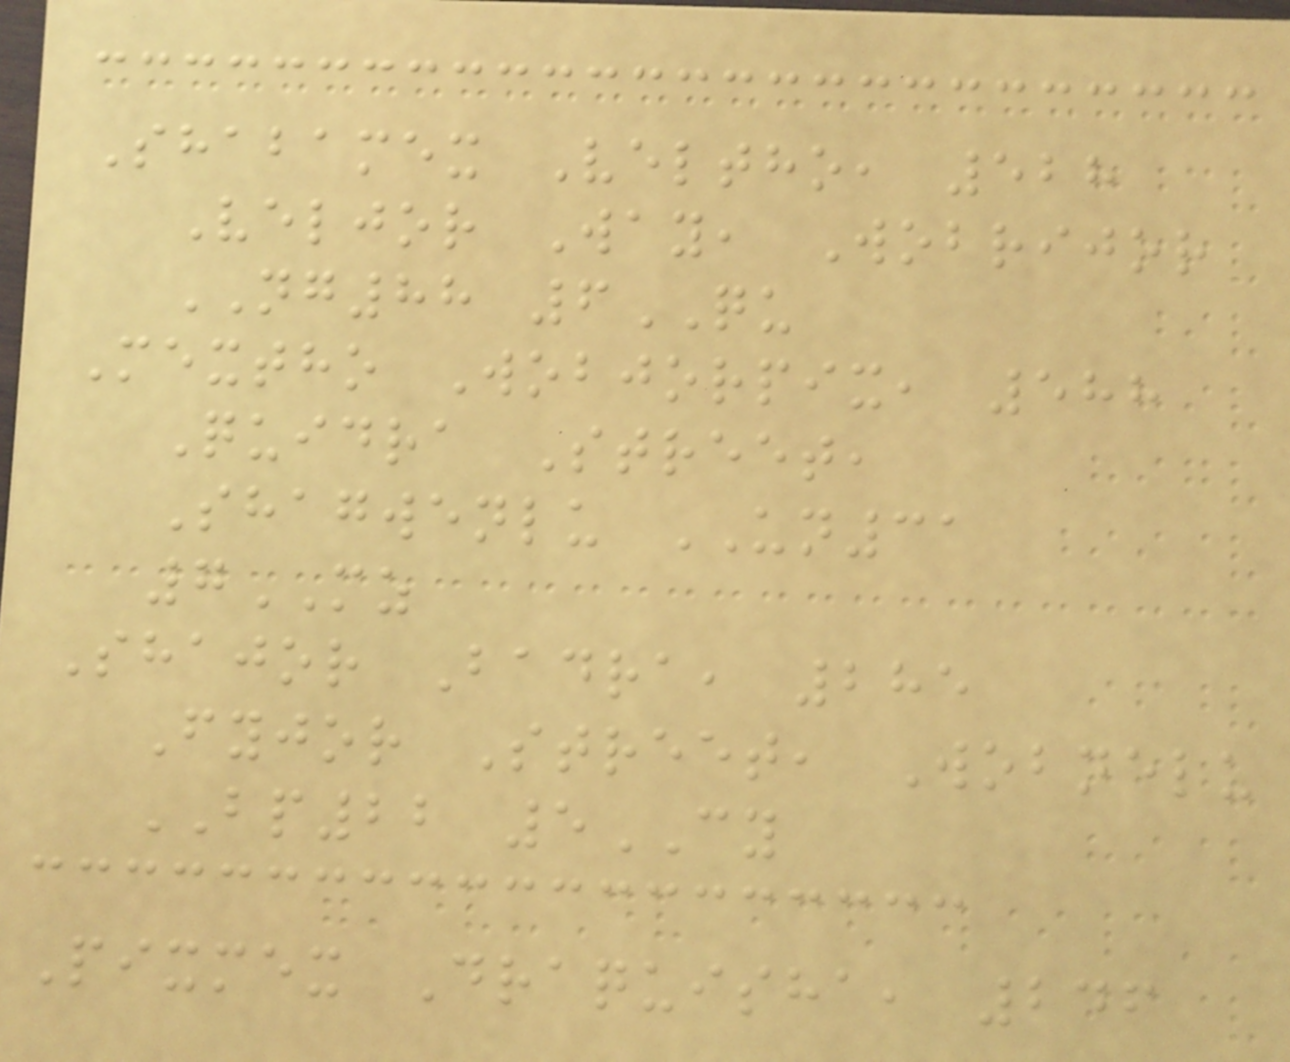Shabamex Veltho, 528
Veljor Way, Wobrijor
NG88 6QU
Mextho Wobjorpix, 588
Quidra Street,
Shagwenlu UN31
7MZ
Shajor Badra, 285
Fyjor Street, Wobnelu
BP22 5CY
Pixmex Draquisha, 246
